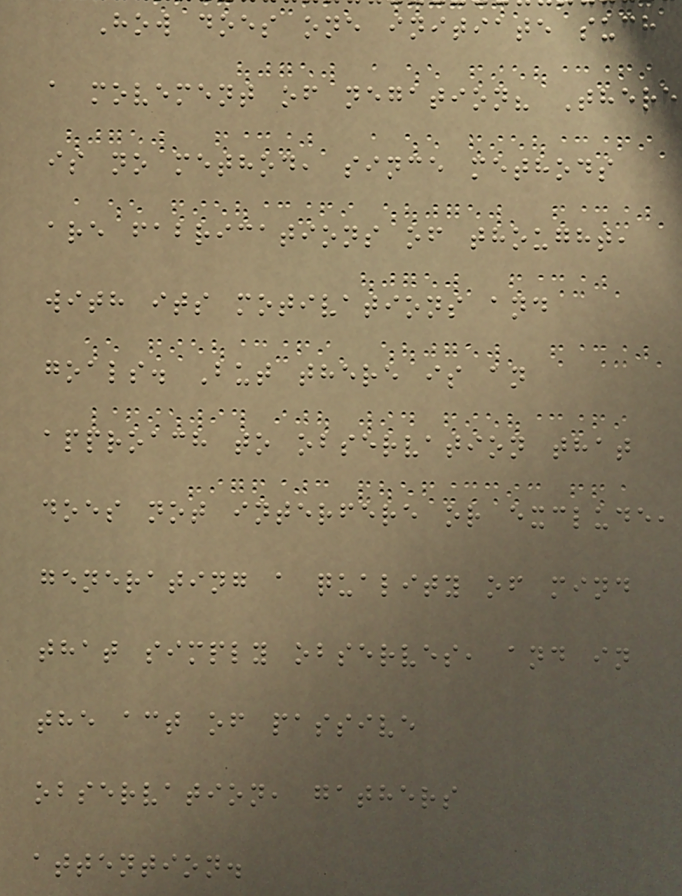How does one initiate such
a movement of negation? There
is no method, since methods
are fabrications of thought,
with its motivations and
goals. But there is an
approach to observation that
does not interfere or exclude,
generating a quality of mind
that simply observes, and in
the act of passive
observation, gathers
attention.
